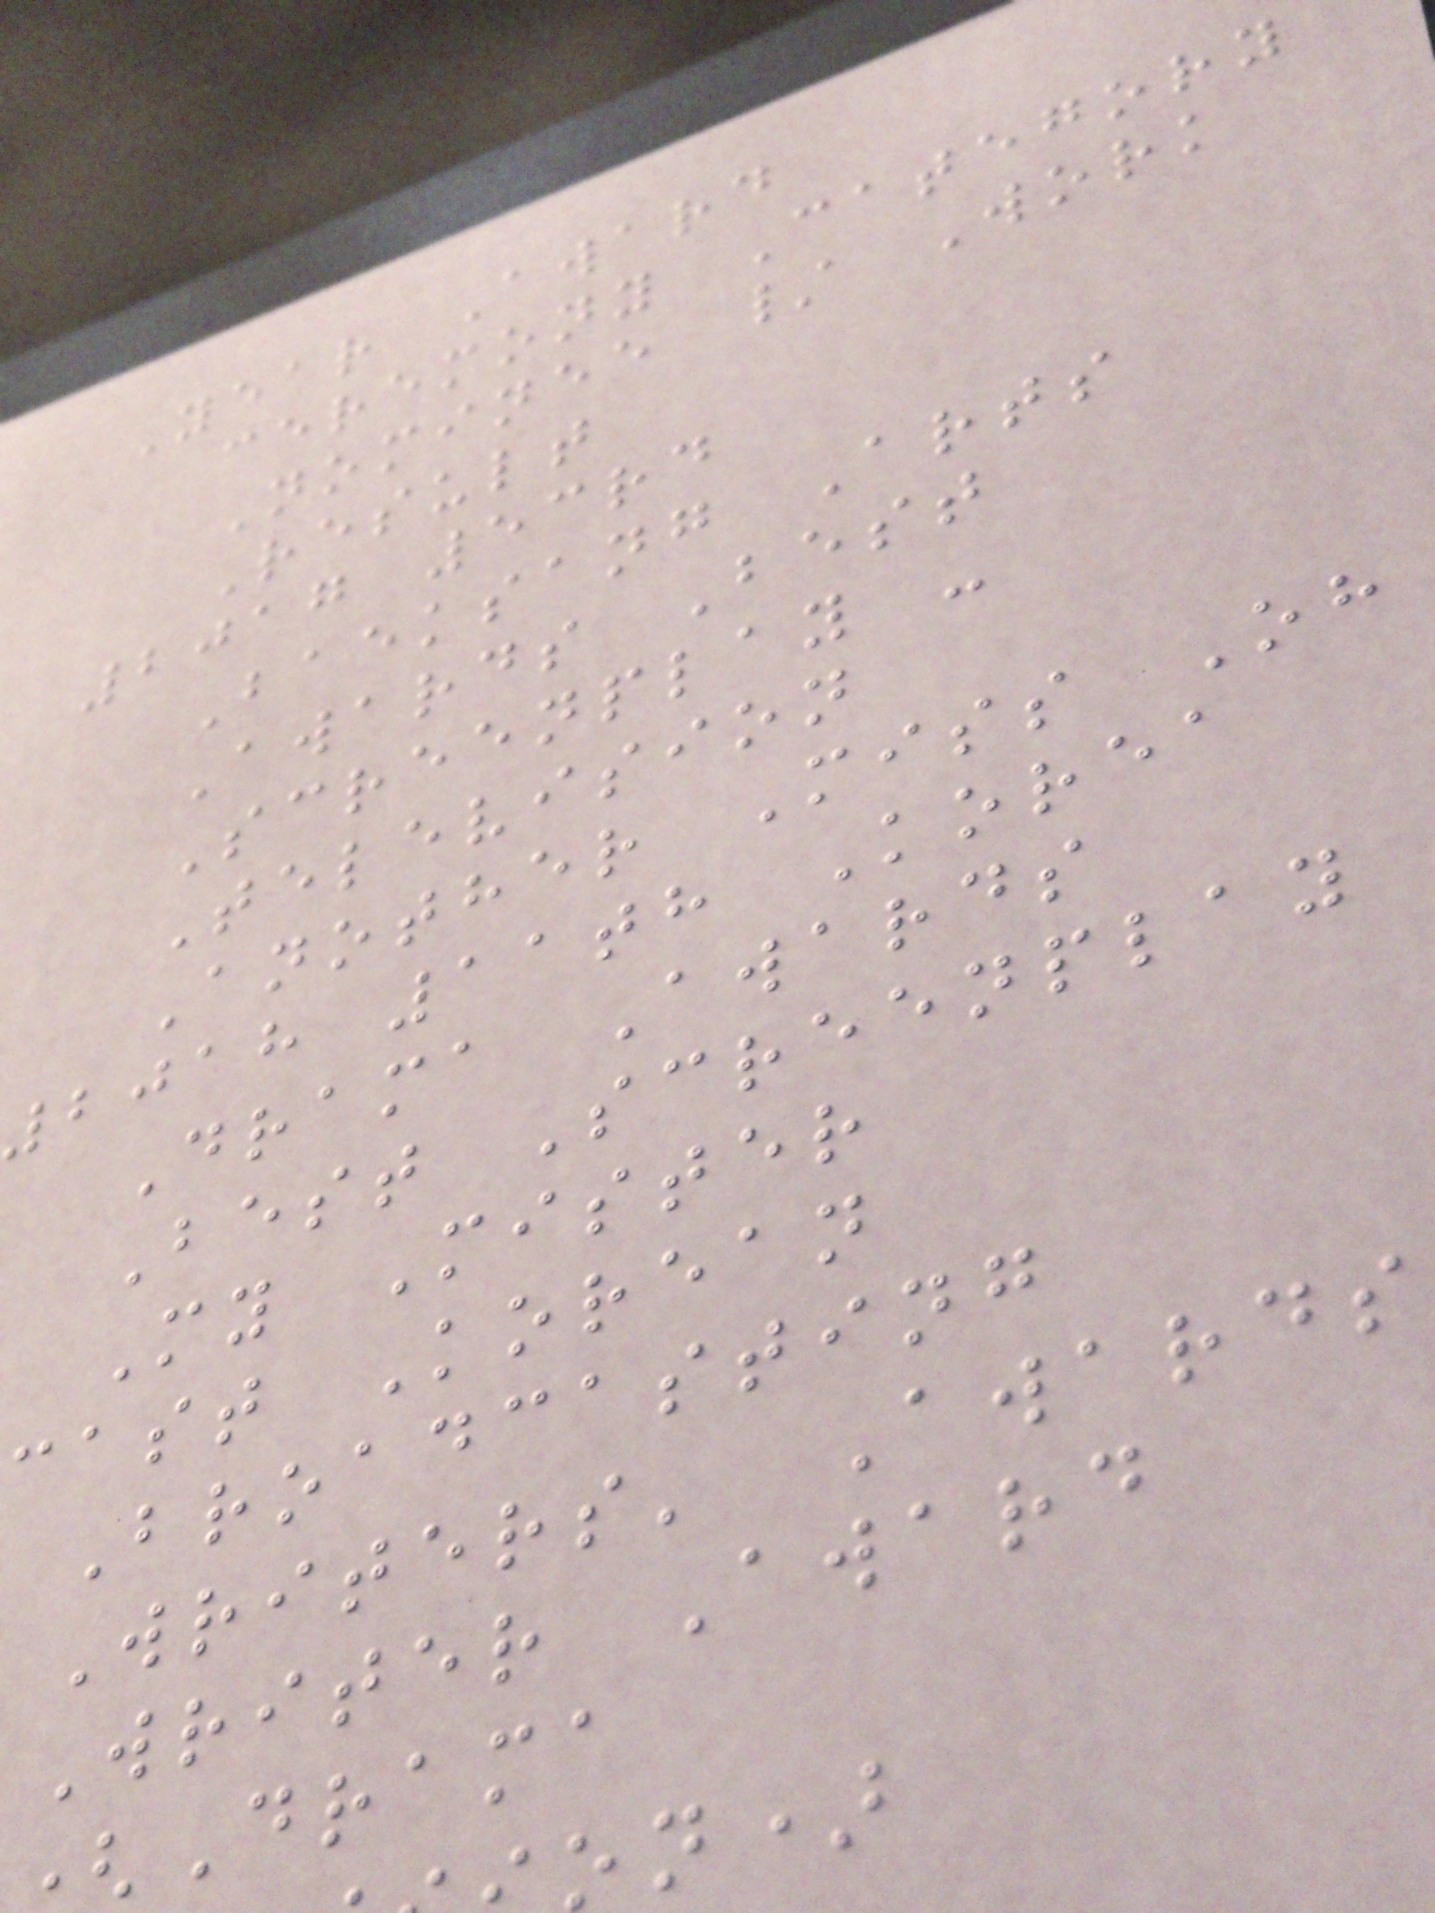Year Award
ceremony Category
Nominee / Work
Result
2017 53rd
Baeksang Arts
Awards Best
Screenplay -
Television
Another Miss Oh
2018 11th Korea
Drama Awards
Best Screenplay
My Mister
cast Korean
Broadcasting
Writers' Awards
Writer Award
Drama
